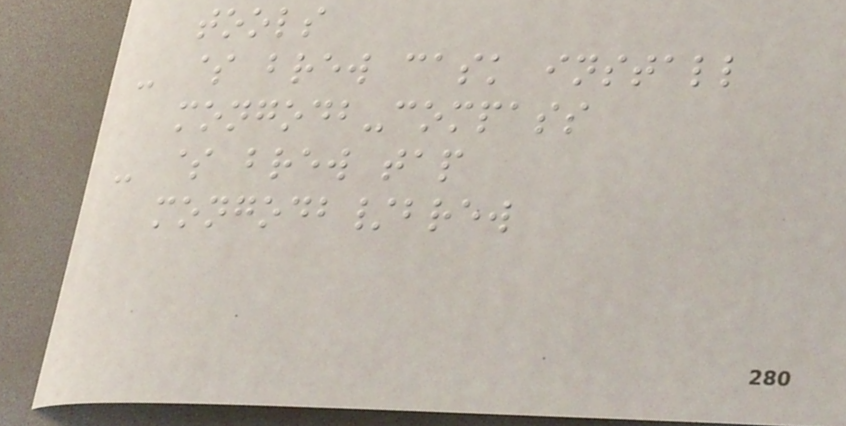tools
- $ brew cask install
mongodb-compass
- $ brew tap
mongodb/brew
